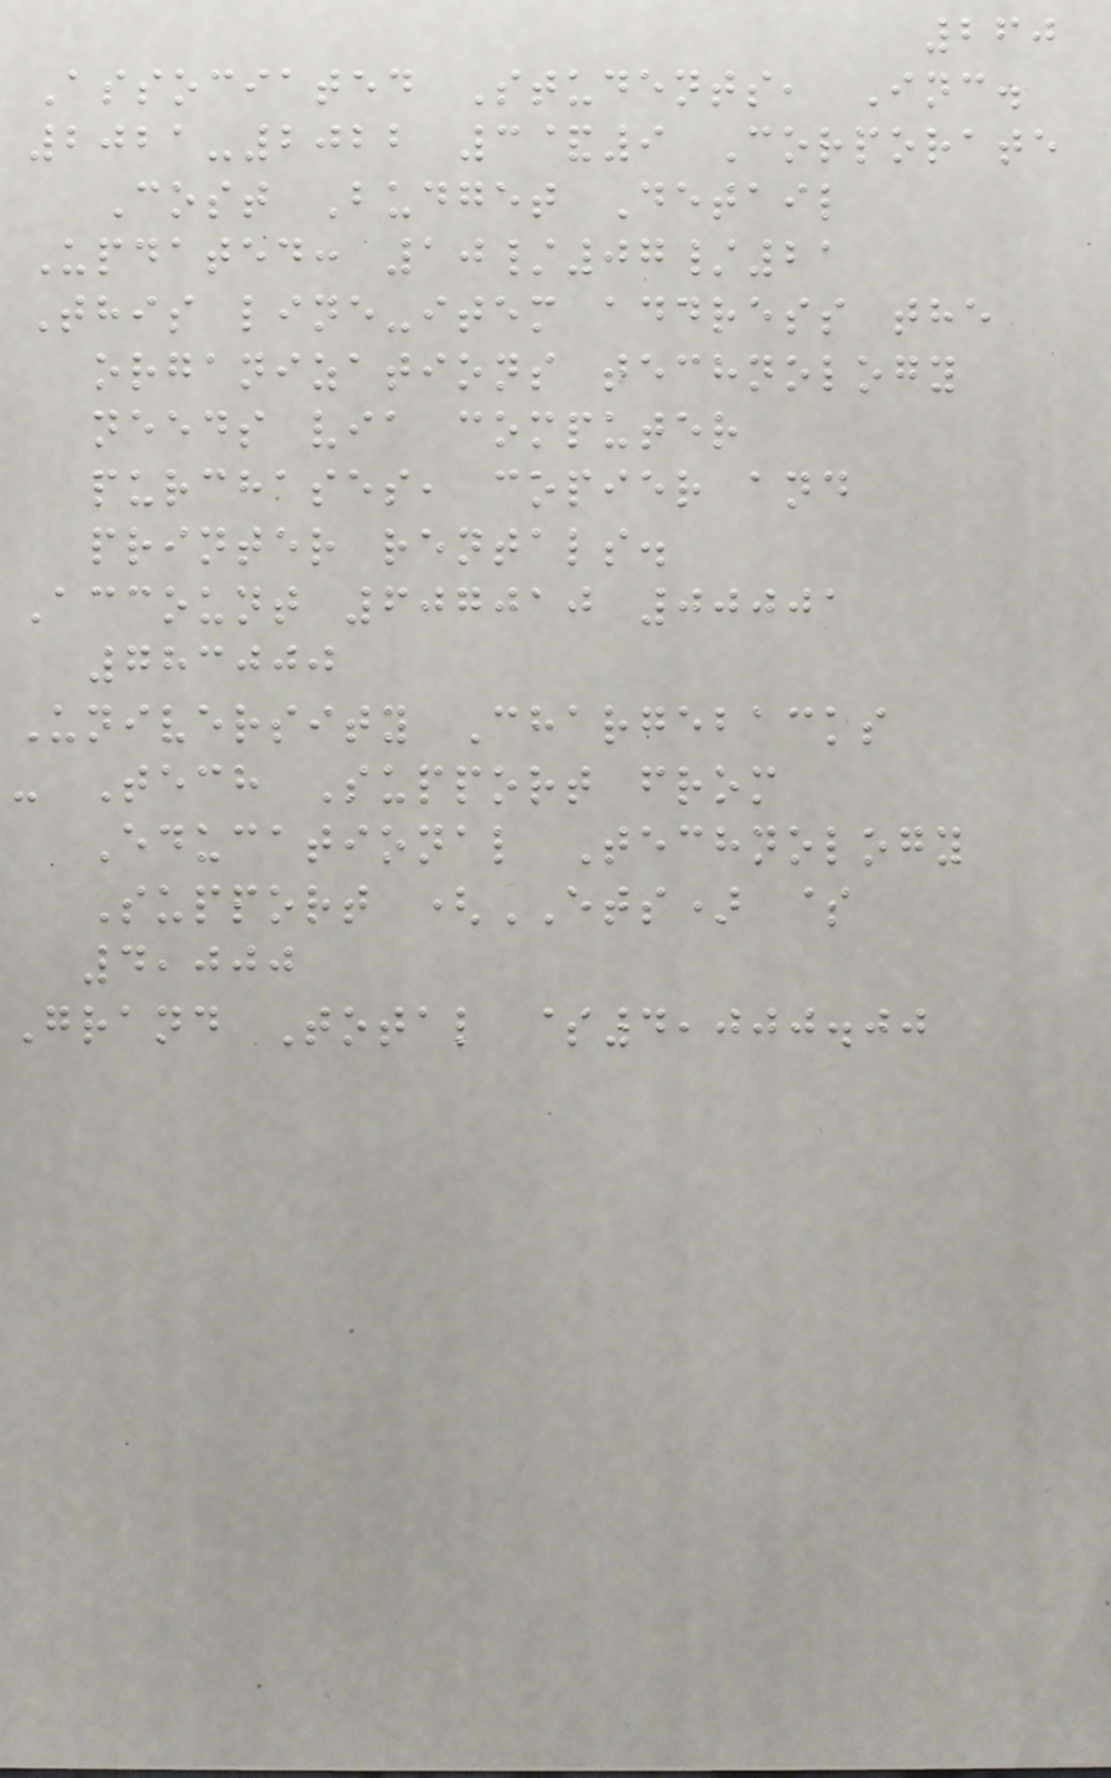260
Associated Students, Inc.
2021-2022 3&9 Corporate
Cost Budget Detail
Updated: 10/07/21
This line-item address the
organizations technology
needs via computer
purchases, copier and
printer rentals.
Account 607010 00001
783000
University Chargebacks
- Tech Support from
Educational Technology
Support (ETS) $
4,000
Grand Total $4,000.00
